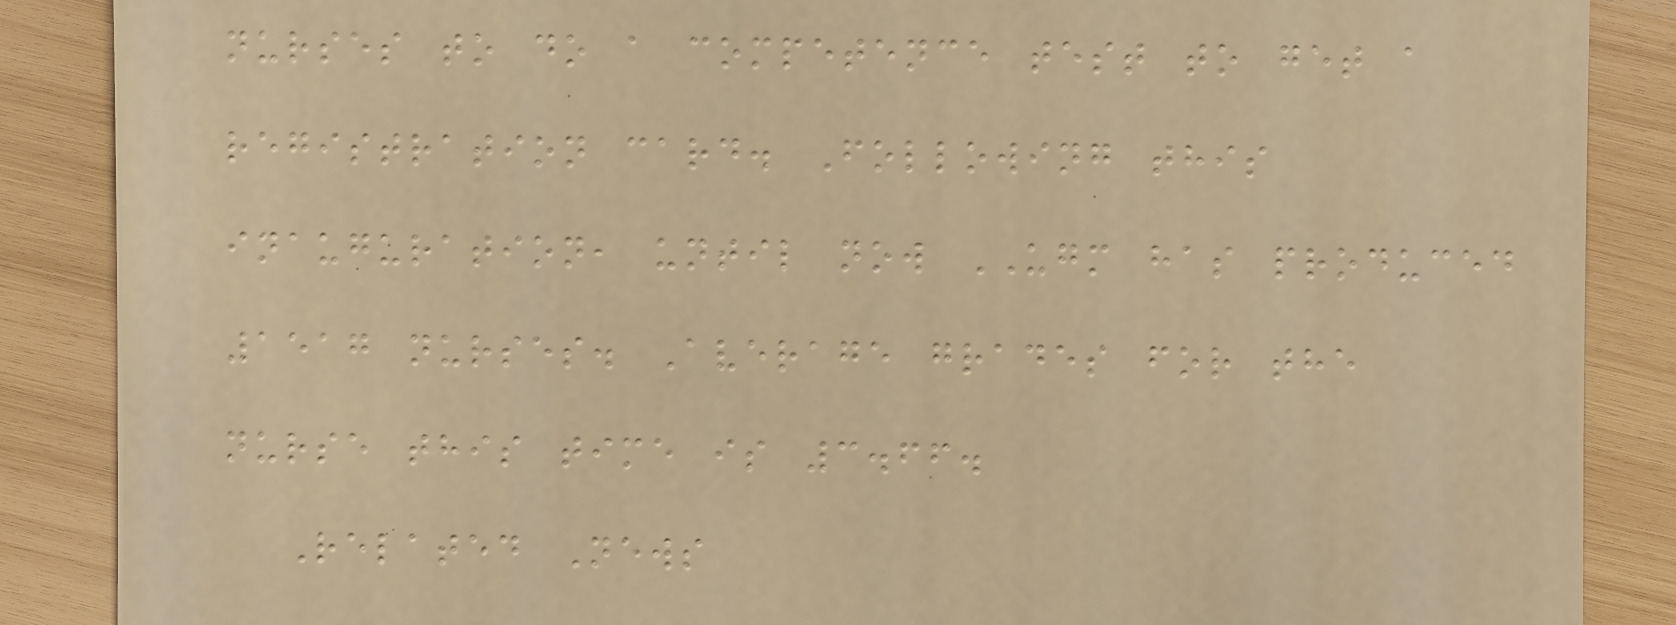nurses to do a competence test to get a
registration card. Following this
inauguration, until now UGM has produced
1517 nurses. Average grades for the
nurse this time is 3.66.
Related News
